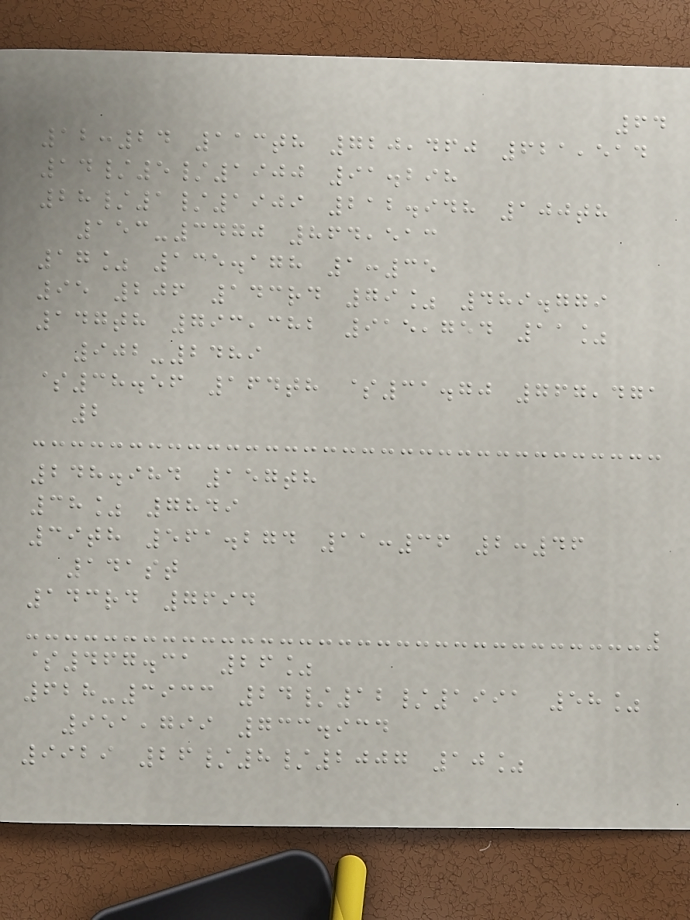64
12:24 113th 720,460 621,514
14/5/1900 91.298
28/1/1909 212.948 100th
153-3470 864,513
17% 135.178 1:35
95 206 143rd 79% 489.779
147th 793,382 915,754 11%
902-2489
$38.56 164th $31.70 767,471
2
248.984 157th
38% 7849
39th 561.274 11:36 2:46
141st
143rd 7694
$467.31 26%
628-3933 24/12/1991 58%
951,799 733.934
9929 26/8/2007 10%
